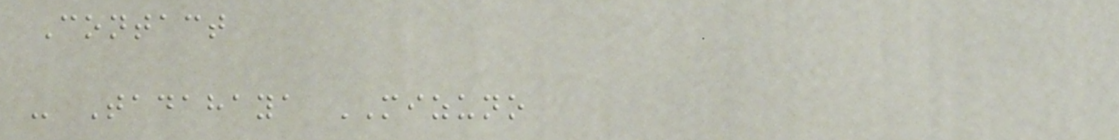Contact
- Tadahaya MIZUNO
